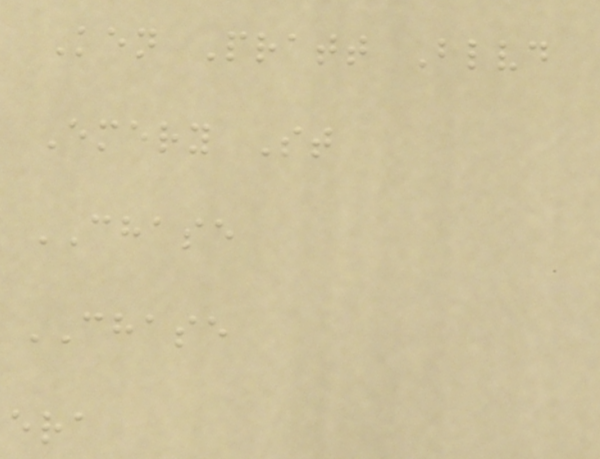Ken Pratt Blvd
Emery St
CHASE
CHASE
era
